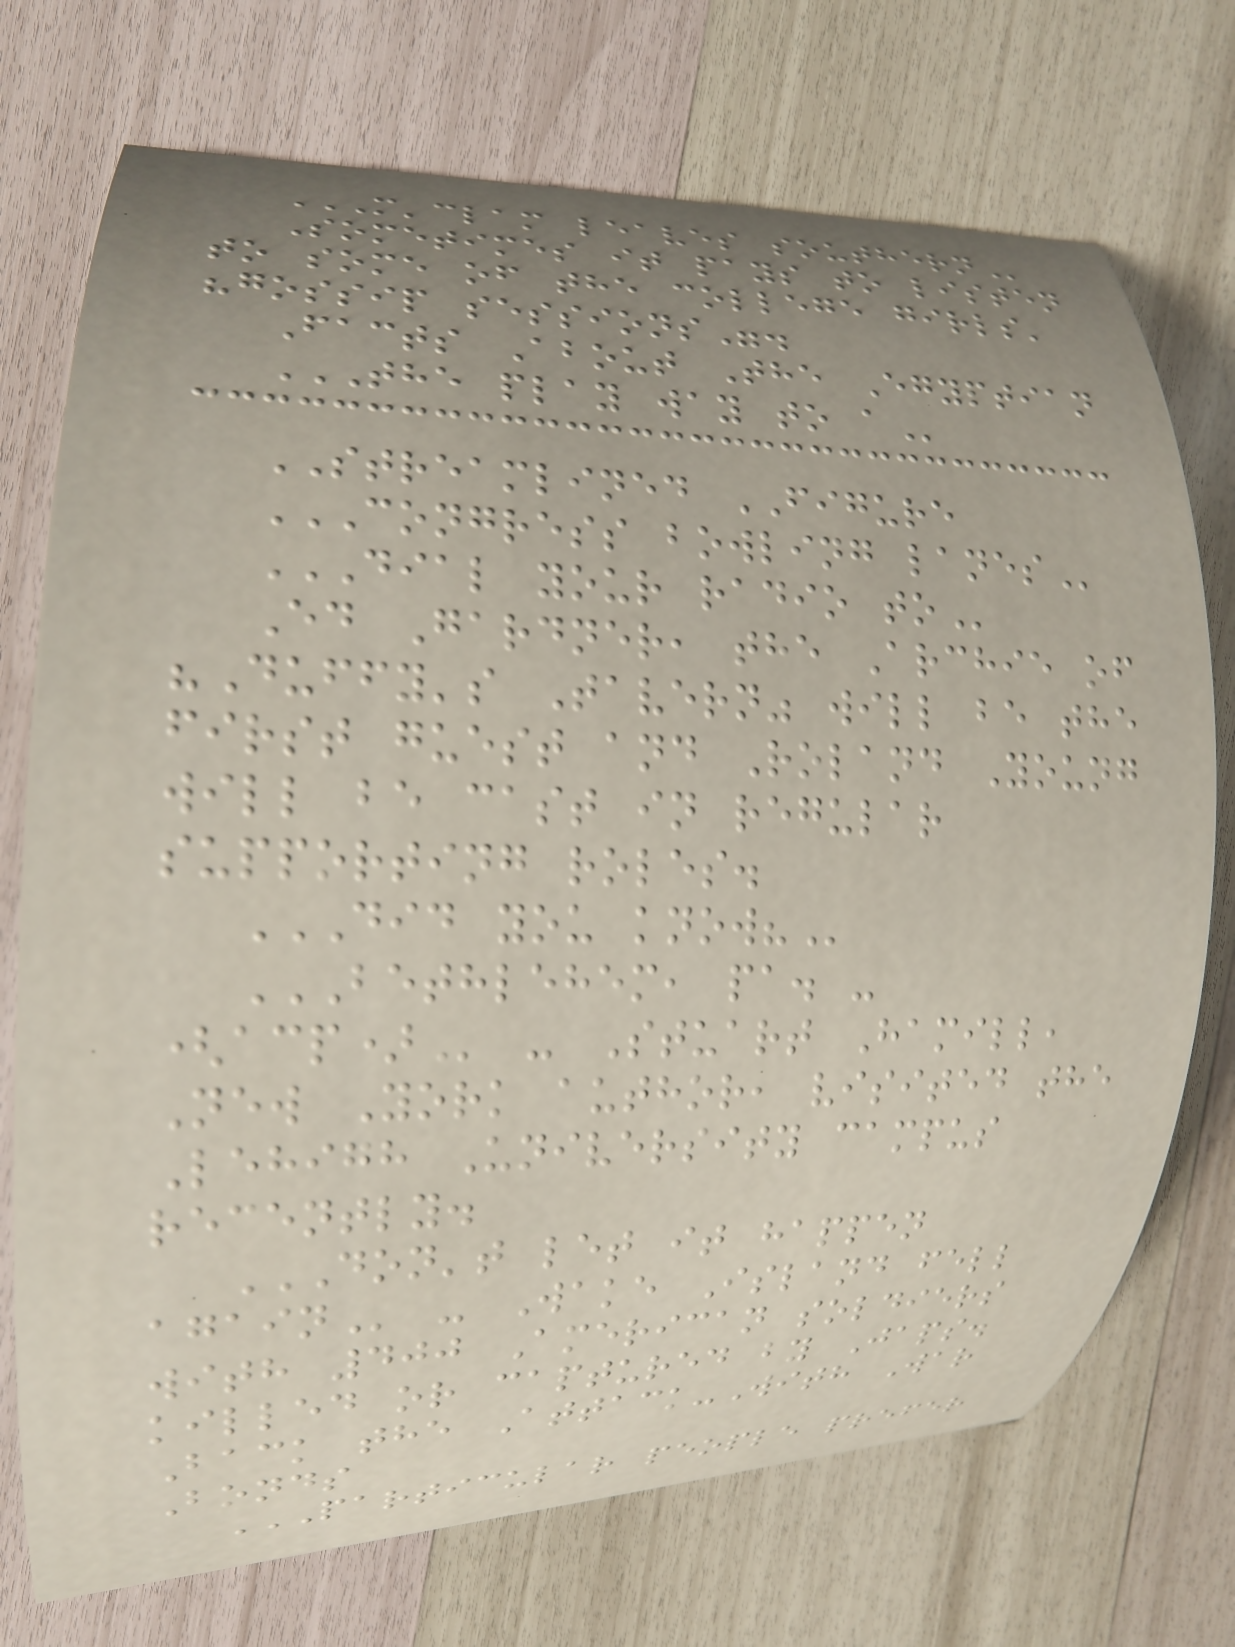M'CLAM LEAVES SOUTHERN
Sometimes it pays to listen
to some of the college girls'
"gossip sessions".
Facts About The Egyptian
THE PLAY WAY TO A
STREAMLINED FIGURE
CONGRESS BOWLING LANES
DIAL YOUR RADIO TO
Ed Gardner, the Archie of
"Duffy's Tavern" will be the
first guest and Roland Young
will be cast in regular
supporting roles.
DID YOU KNOW?
BETHLEHEM, PA. -
(ACP) - Stuart Hamill,
New York author, visited the
Lehigh University campus
recently.
DON'T LET IT HAPPEN
AGAIN - Wake Island fell
with 400 American soldiers
killed or captured by Japs.
Back the Attack-With War
Bonds
PARTICULAR PEOPLE PREFER
